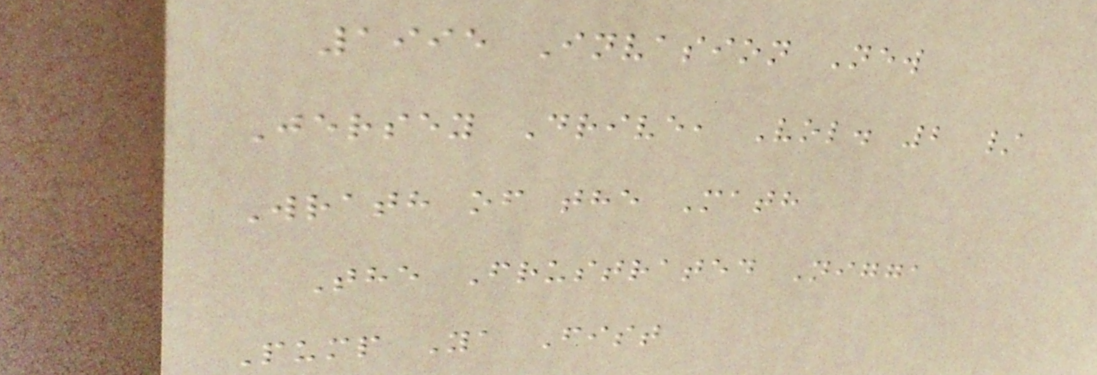1995 Invasion New
Jersey Drive, Vol. 2 /
Wrath of the Math
The Frustrated Nigga
Pump Ya Fist
